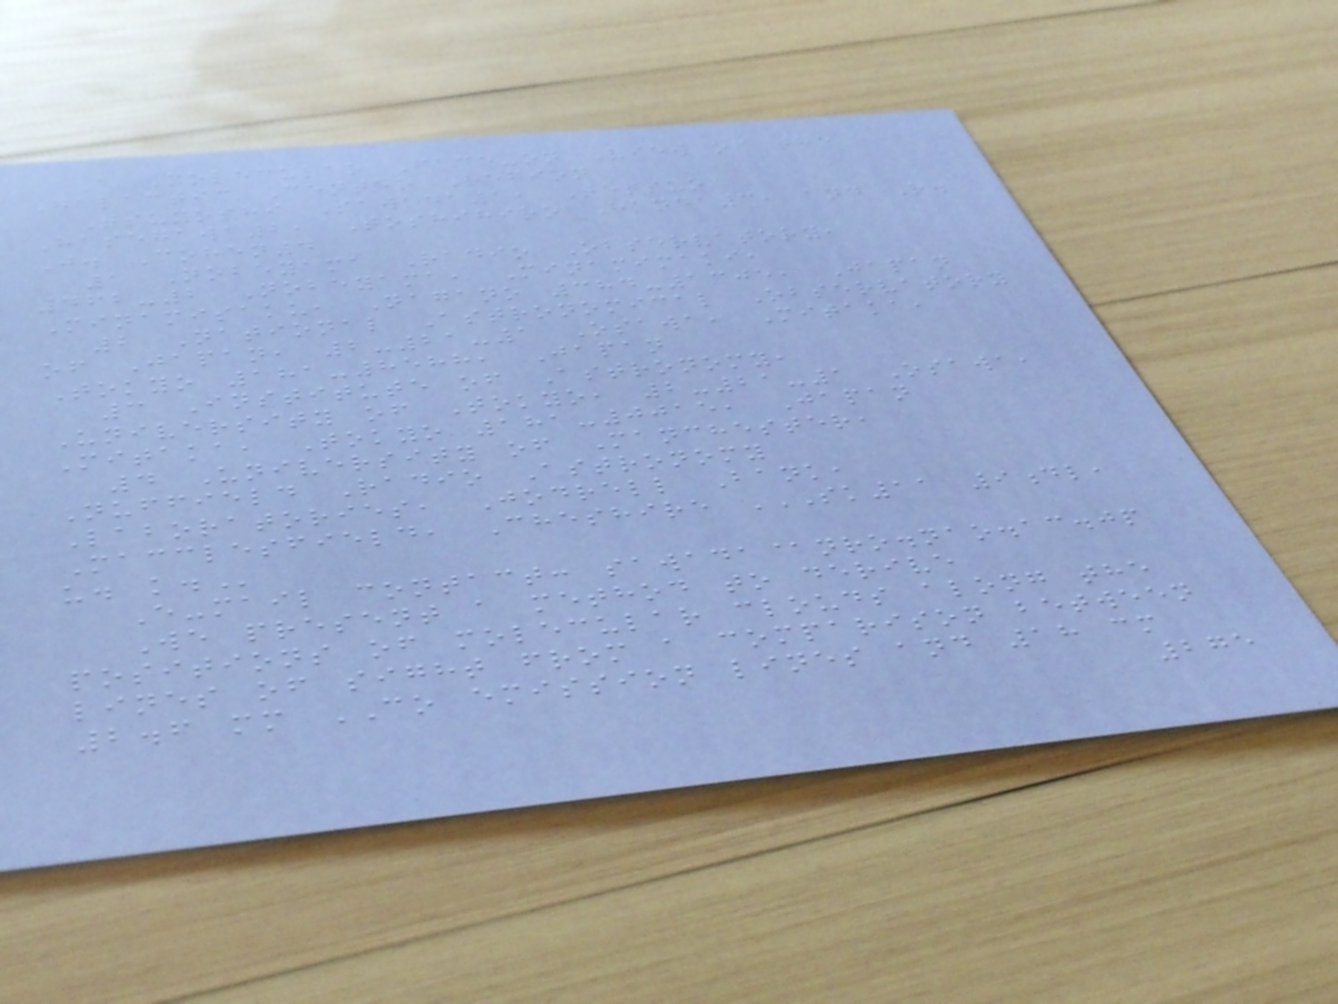A Molecular Face-on View of the
Galactic Center Region
Tsuyoshi Sawada1, Tetsuo
Hasegawa2, Toshihiro Handa3, and R.
J. Cohen4
1 Nobeyama Radio Observatory,
462-2 Nobeyama, Minamimaki,
Minamisaku, Nagano 384-1305, Japan
2 National Astronomical Observatory
of Japan, 2-21-1 Osawa, Mitaka,
Tokyo 181-8588, Japan
3 Institute of Astronomy,
University of Tokyo, 2-21-1 Osawa,
Mitaka, Tokyo 181-0015, Japan
4 University of Manchester,
Nuffield Radio Astronomy
Laboratories, Jodrell Bank,
Macclesfield, Cheshire SK11 9DL,
U. K.
E-mail contact: sawada@nro.nao.ac.jp
We present a method to derive
positions of molecular clouds along the
lines of sight from a comparison between
2.6 mm CO emission lines and 18 cm
275
